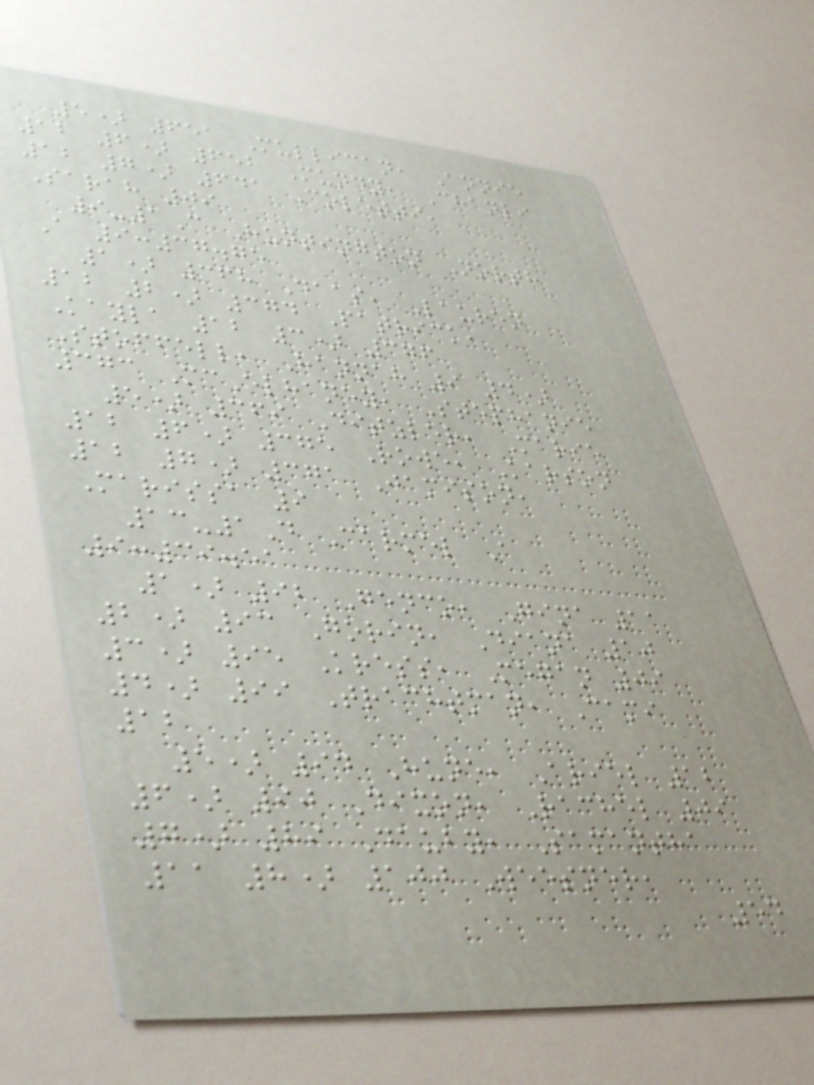5) 651 Mullican, Annie
12 6) 652 Mundy, Chanli
12 7) 641 Coletti,
Sarah 09
9-1C Huntington North
A 9:37.75
1) 368 Daas, Lauren
12 2) 374 Patrick,
Kayla 12 3) 376
Stoffell, Hannah 9 4)
373 McElhaney, Stephanie
5) 369 Ditzler, Marie
12 6) 375 Rowe, Karson
12 7) 371 Jamison,
Marissa 9
13-1D Carmel A
9:39.51
1) 92 Genco, Gina 11
2) 93 Gorin, Diana 10
3) 95 Kress, Megan 09
4) 99 Trachtman, Cami
12
5) 94 Hune, Ariel 12
6) 90 Dixon, Rachel 09
7) 89 Dauby, Samantha
11 8) 100 Weesner,
54
